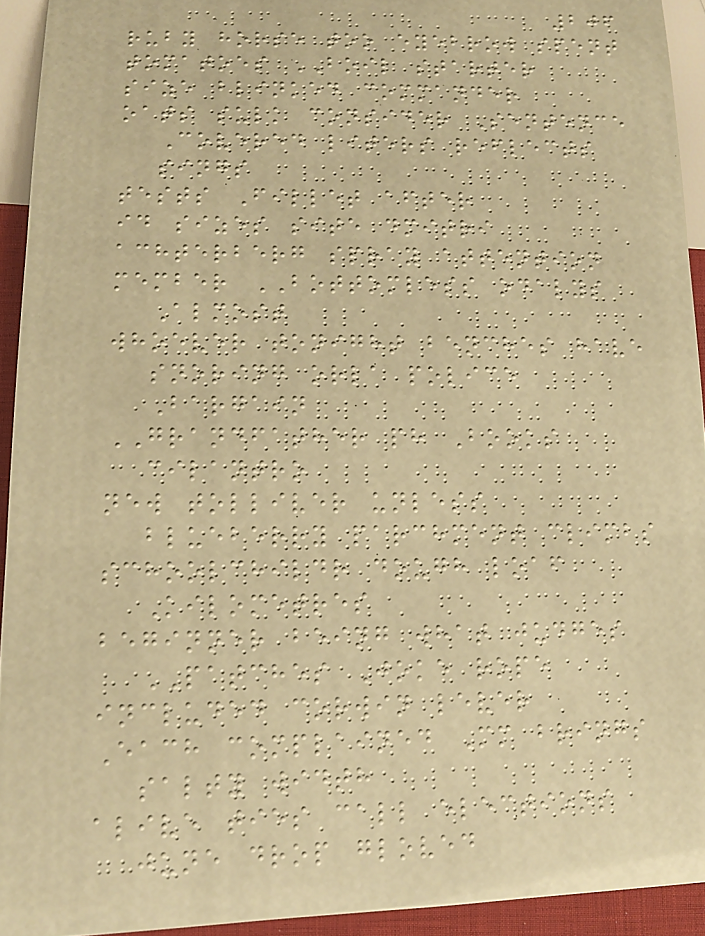206
ruby horse too eyebrow spent
tomatoes BOIL starter
size blinked commander
oats sulk consider Sentence
Covered liters reflects
sings
tests Fillet after
id sizes site dmitri
achterberg spray attention
member BOTTOMLESS odalys
Almost
whoever tonight benches have
snoring orla police
Bargain
GRANDFATHER ph Books
cilantro
new tolliver unless
blueberry parchment climbs
schoolchildr dough loaf
Kilometres
beginner being what judges
PATCHES Joke rope
included corwin lever
Each complained Mm brings
salty width
alive ties call elections
june drop gloved
